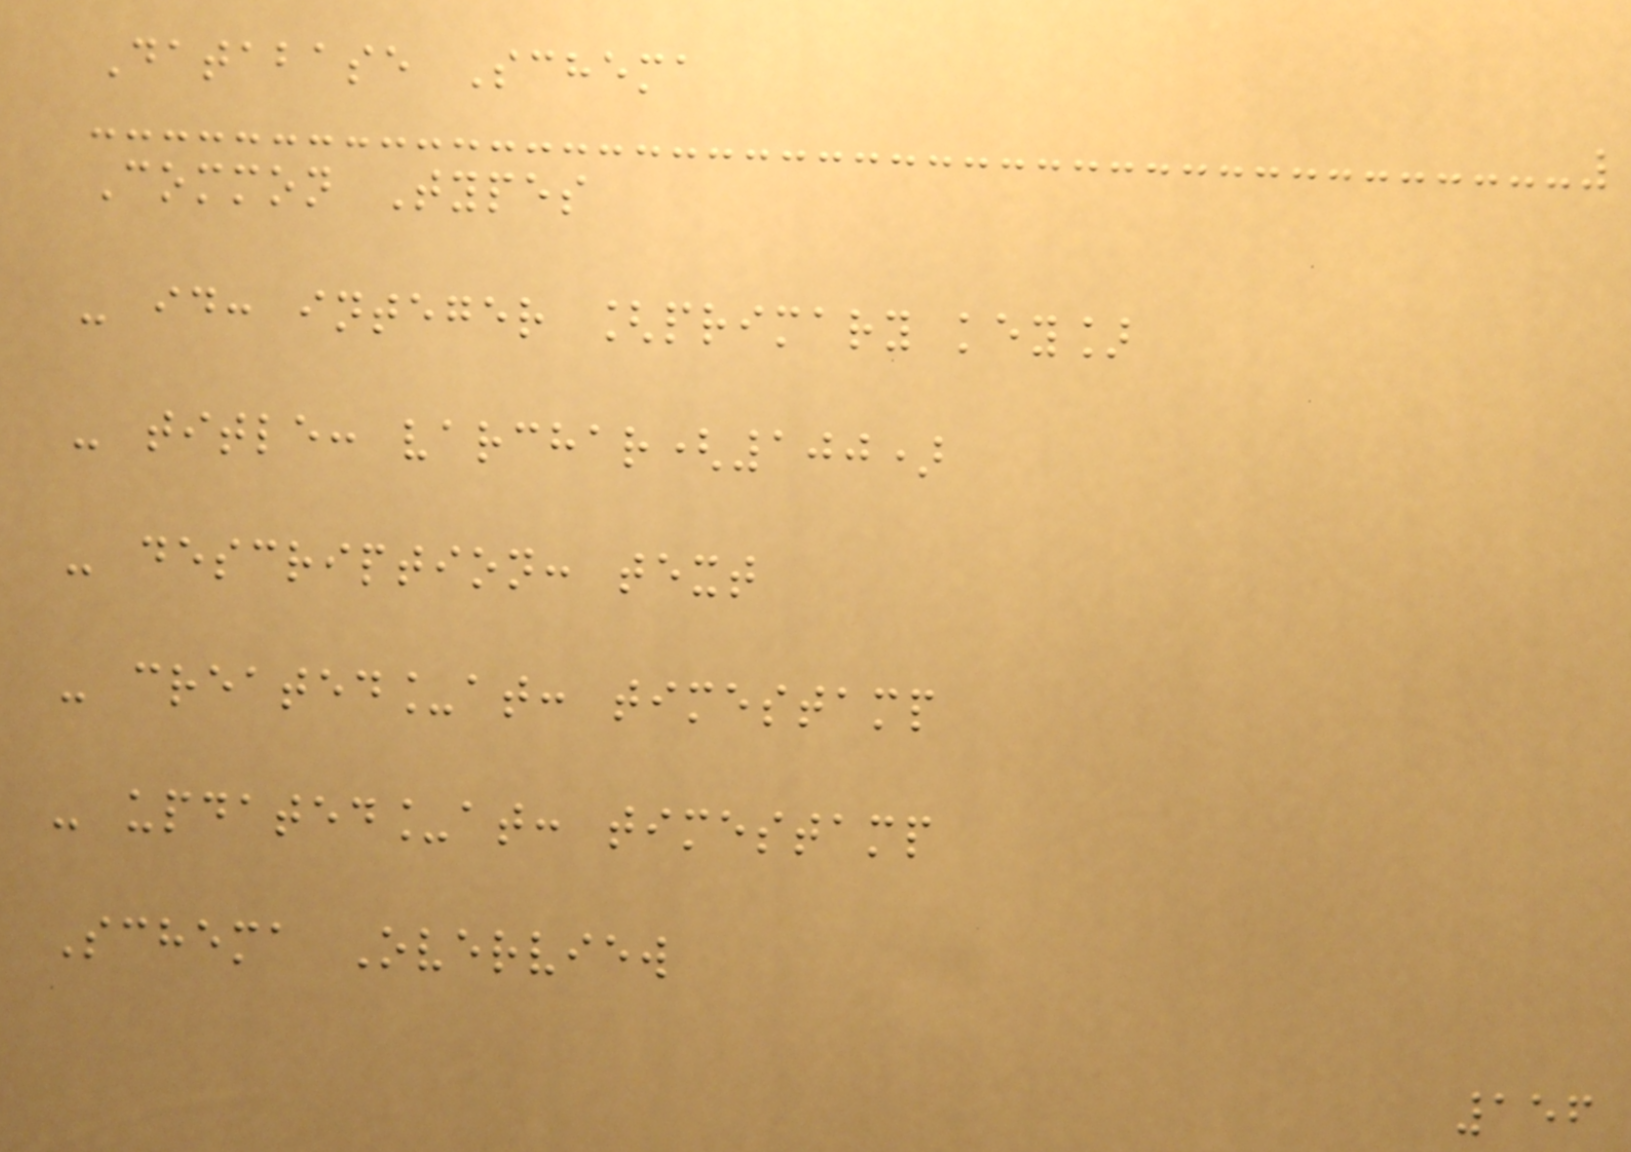Database Schema
Common Types
- id: integer [primary key]
- title: varchar(100)
- description: text
- created_at: timestamp
- updated_at: timestamp
Schema Overview
156
